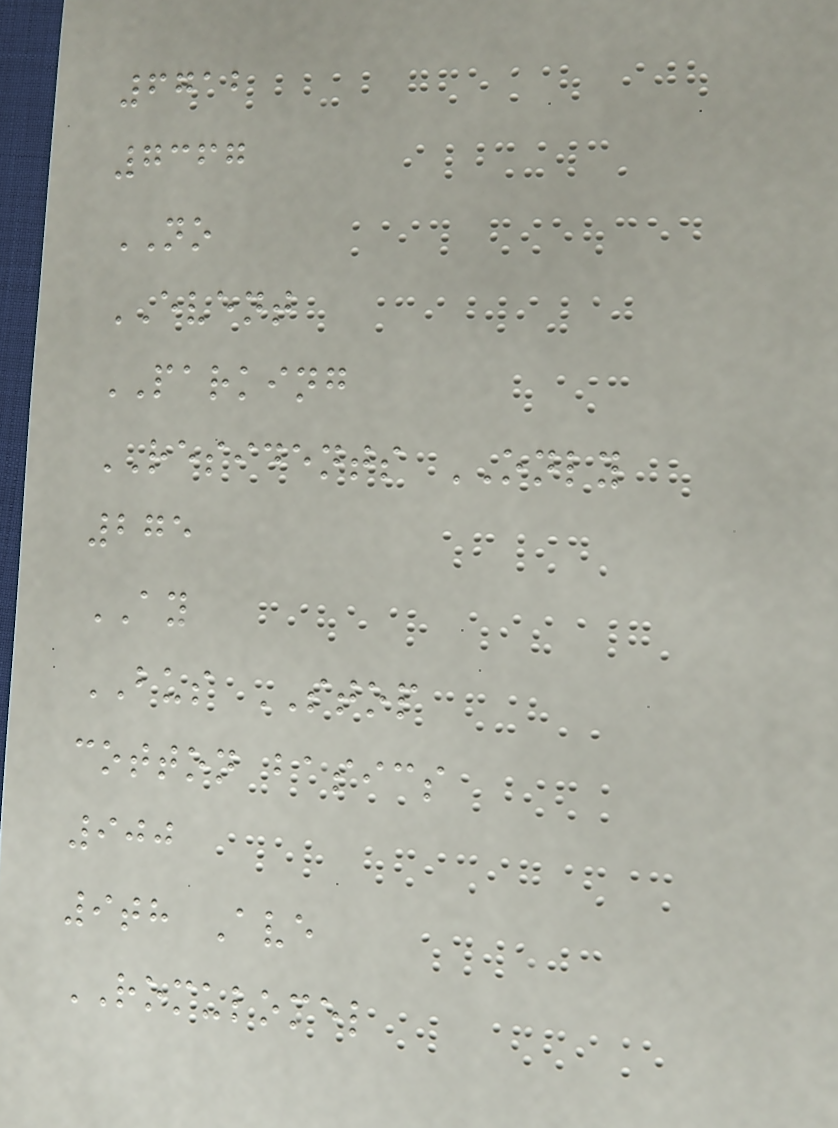6712
7367
NO
EVENT
PARKING
RESIDENTS ONLY
275
AY
BUS STOP
cotton basics
900
9th Ave
ROMULOMEL
